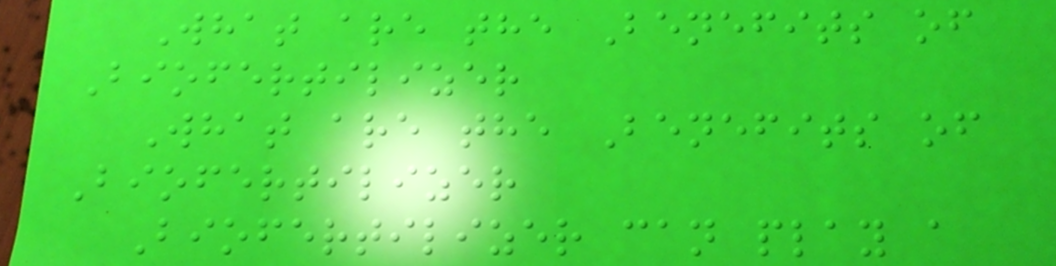What are the Benefits of
Biofertilizer
What are the Benefits of
Biofertilizer
Biofertilizer can play a
